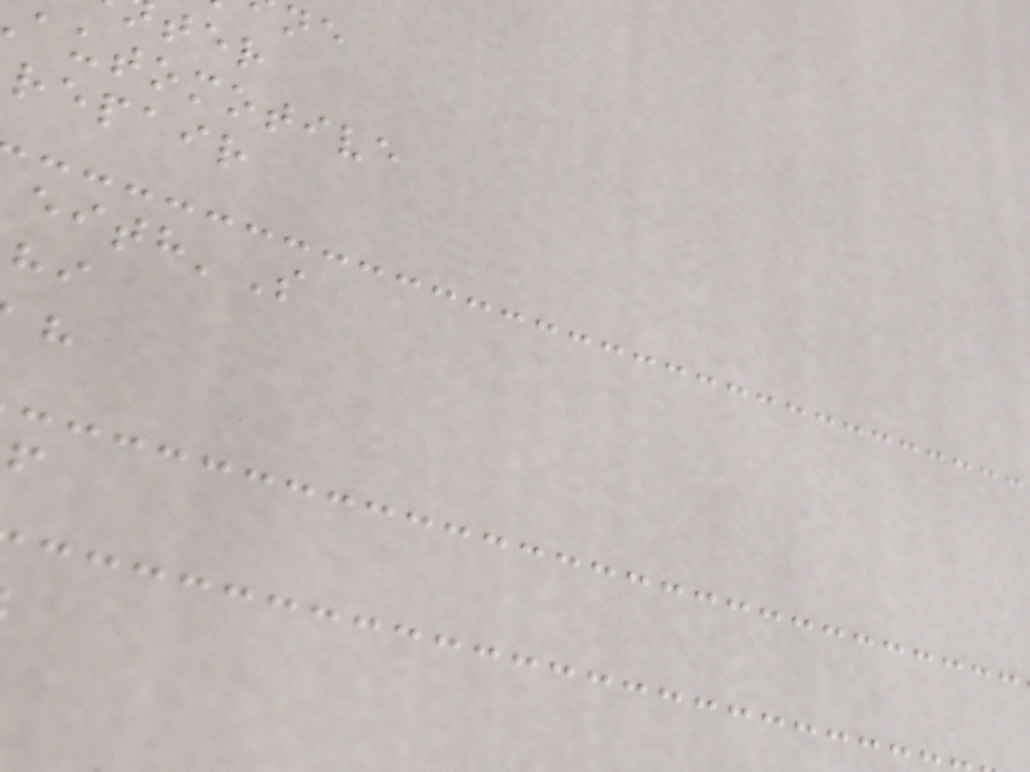automotive
repair
